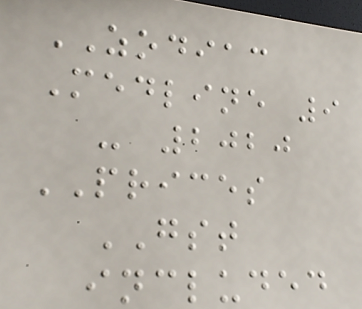ZODIAC
Medline 9
- 2020
PRICES
GST
included
